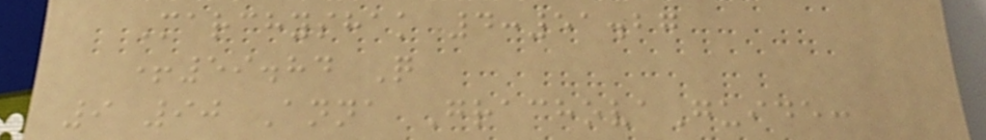Marchyshak 4:51.27
+59.84 Q
9 90 Anna GrachovaGuide:
